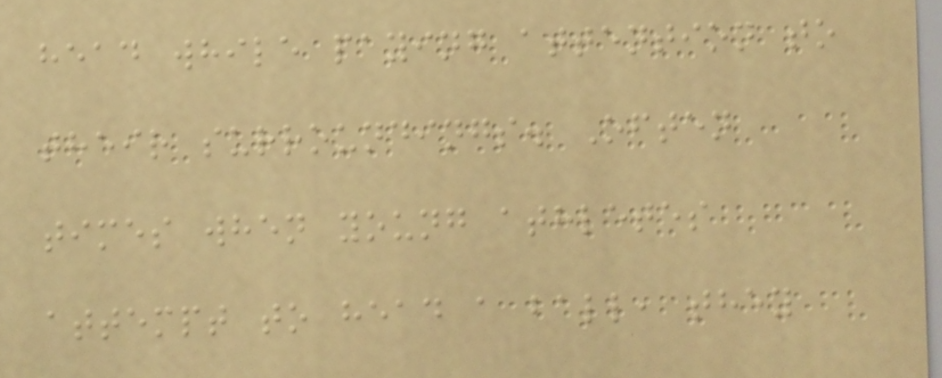head while paying attention to
their surroundings. Often
times when young athletes
attempt to head a ball, they
